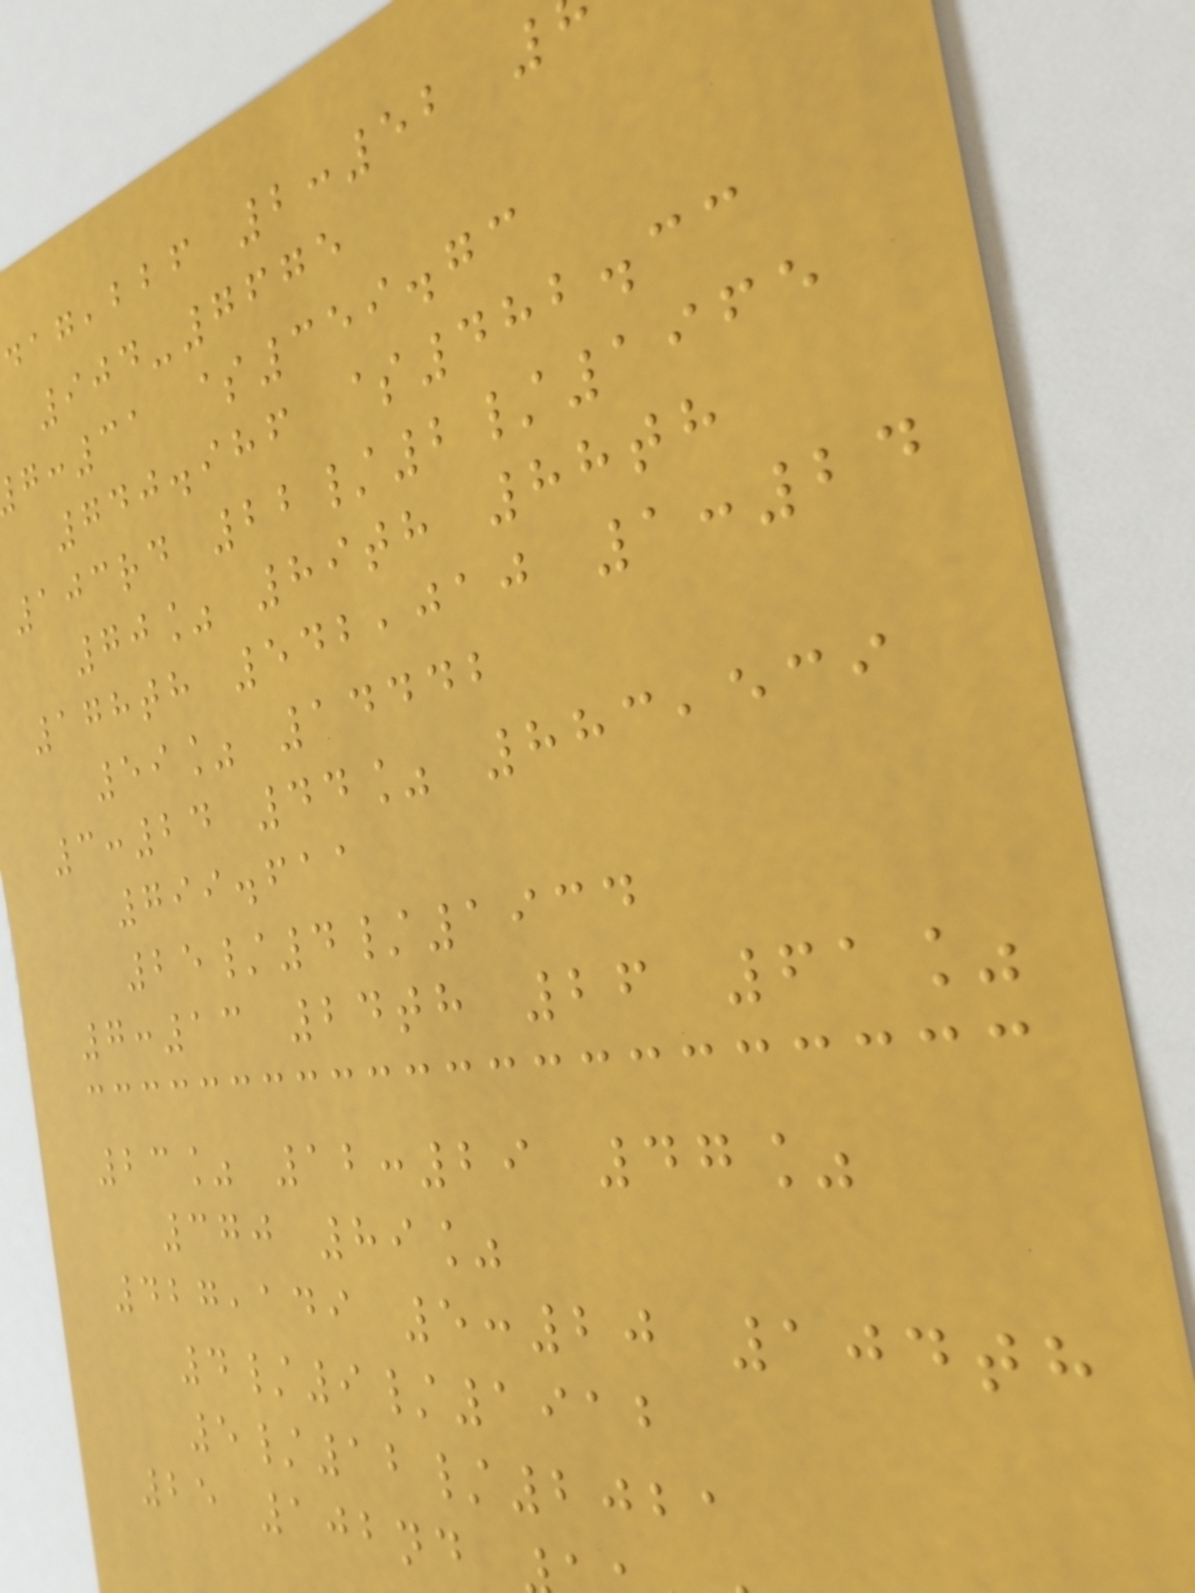,bbf 2:52
904-7675
:31 $359.73
740.986 $482.33
103rd 22/2/1965
70% 89th 88th
178th 542,010 1:24
59% 14442
3:24 44% 883,539
799.611
25/4/1934
7:13 24th 26 61%
23% 12:29 47%
370 89%
427,149 5:20 104th
4/9/1912
5/12/2021
25 102nd
